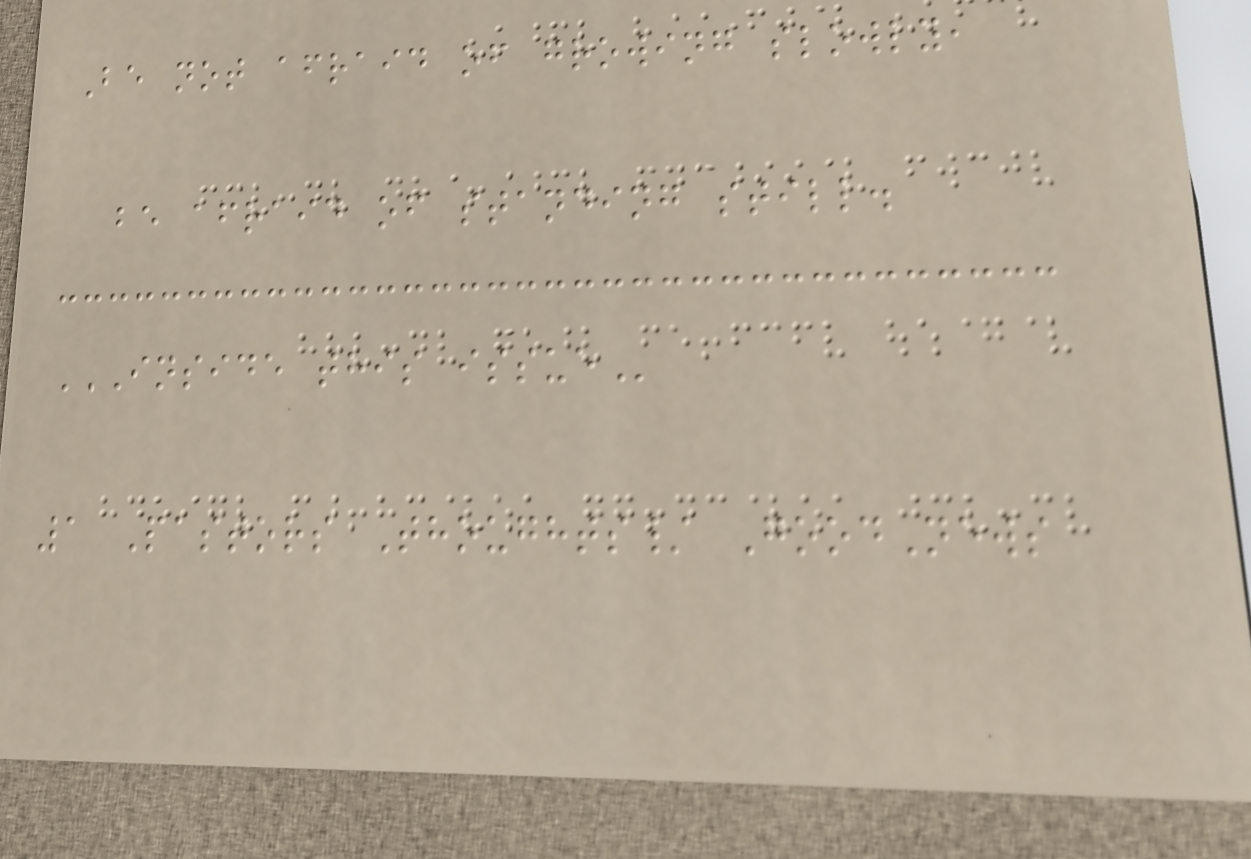Be not afraid of growing slowly,
be afraid of standing still.
INSIDE THIS ISSUE
1 Pastors Thoughts/ GoodNews
